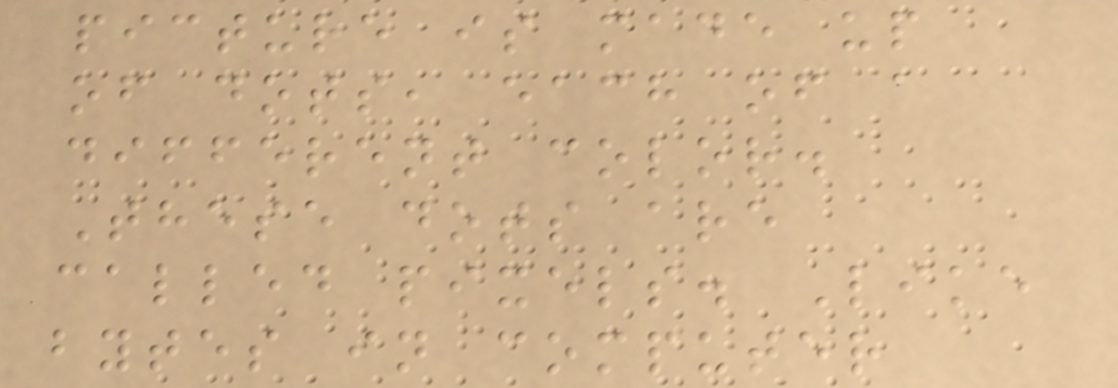picture is made up
of dots, each of a
different color.
These dots are
called pixels. Like
bytes in computer
